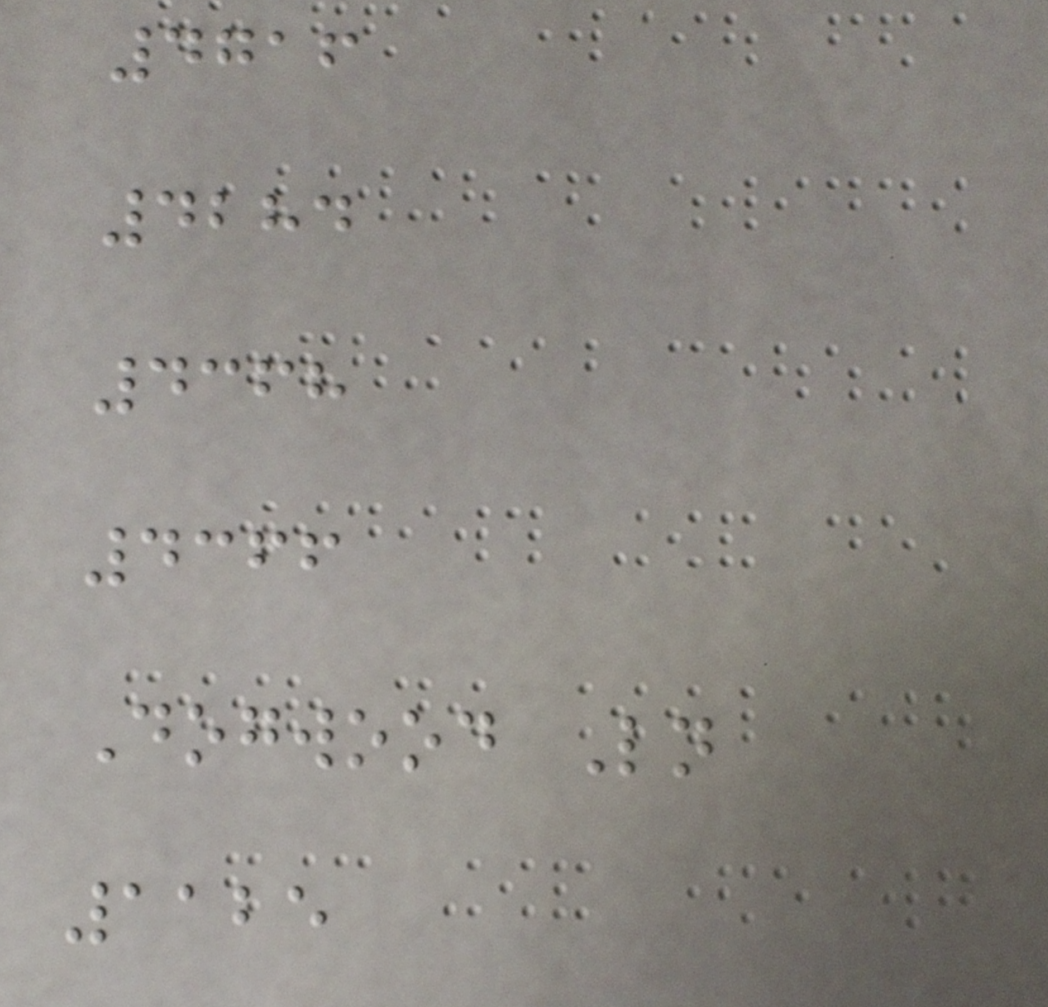4716
4284
4368
4366
Dogwood Ln
1125
